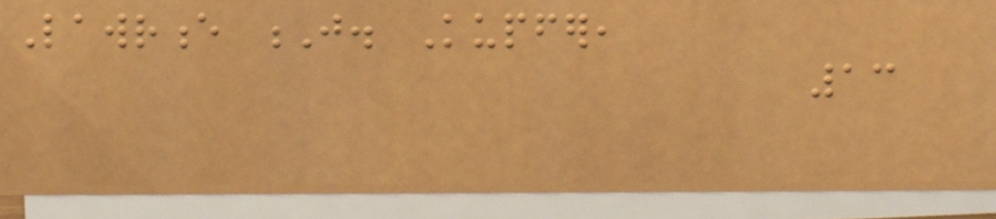Lawrence J. Kupfer,
13
